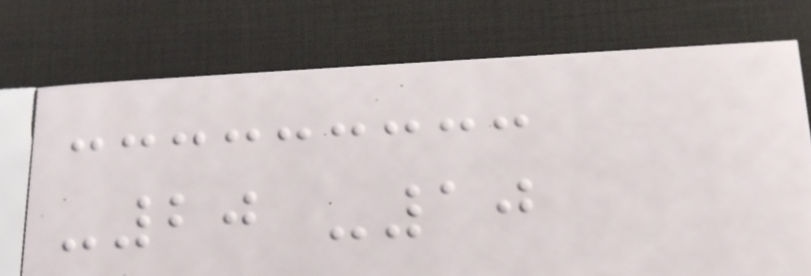-20 -10
